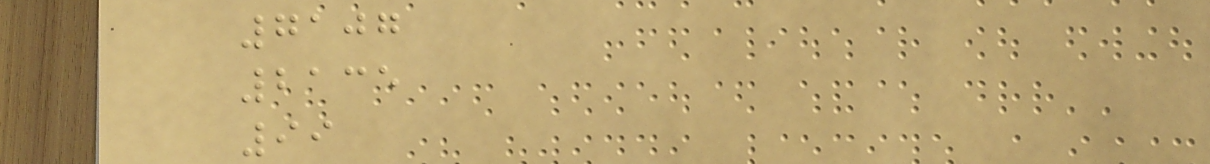7107
2135
99
